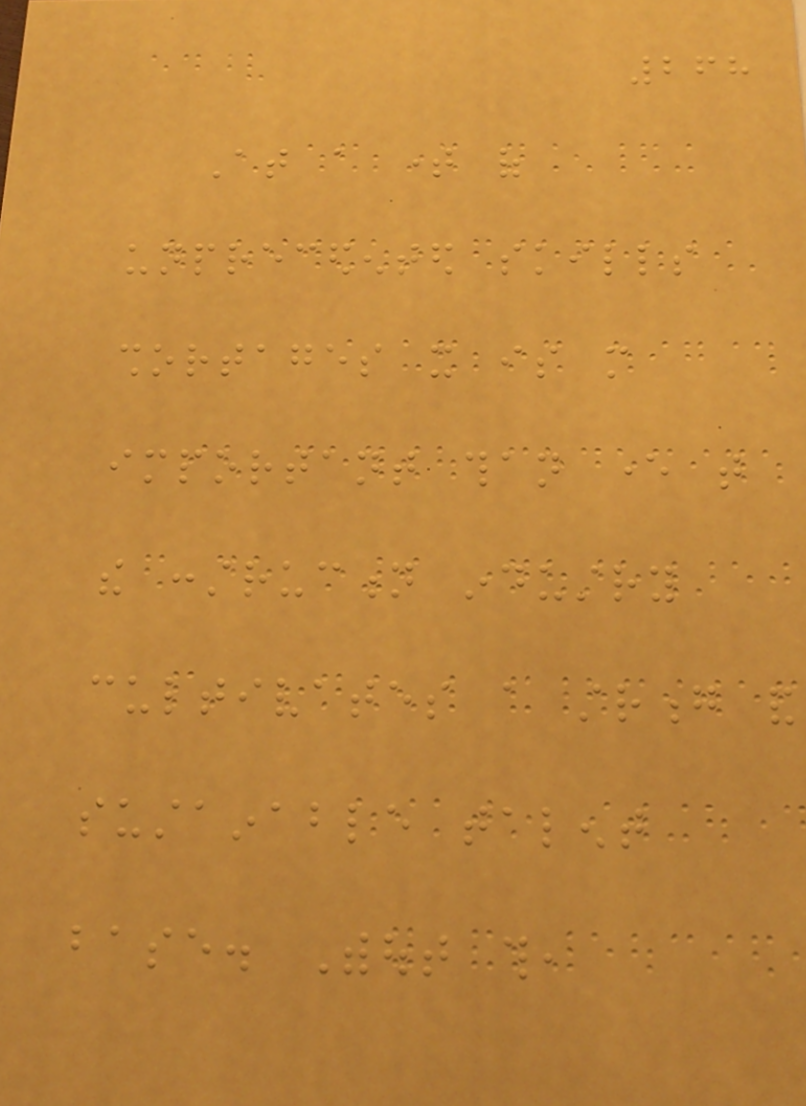268
At a time of
unprecedented skills
shortages it is more
important than ever that
the construction industry
cultivates a strong and
sustainable talent
base. Without this,
